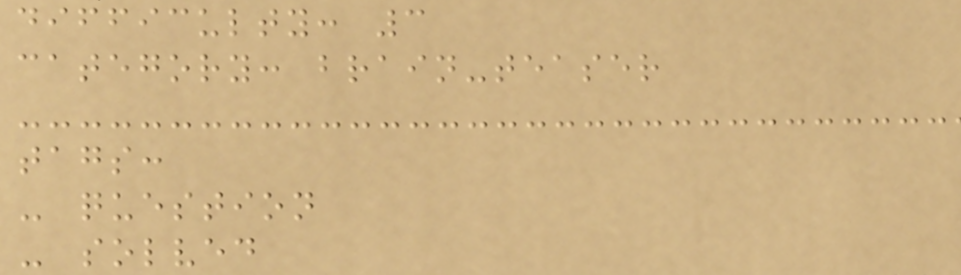difficulty: 3
category: brain-teaser
tags:
- question
- solved
